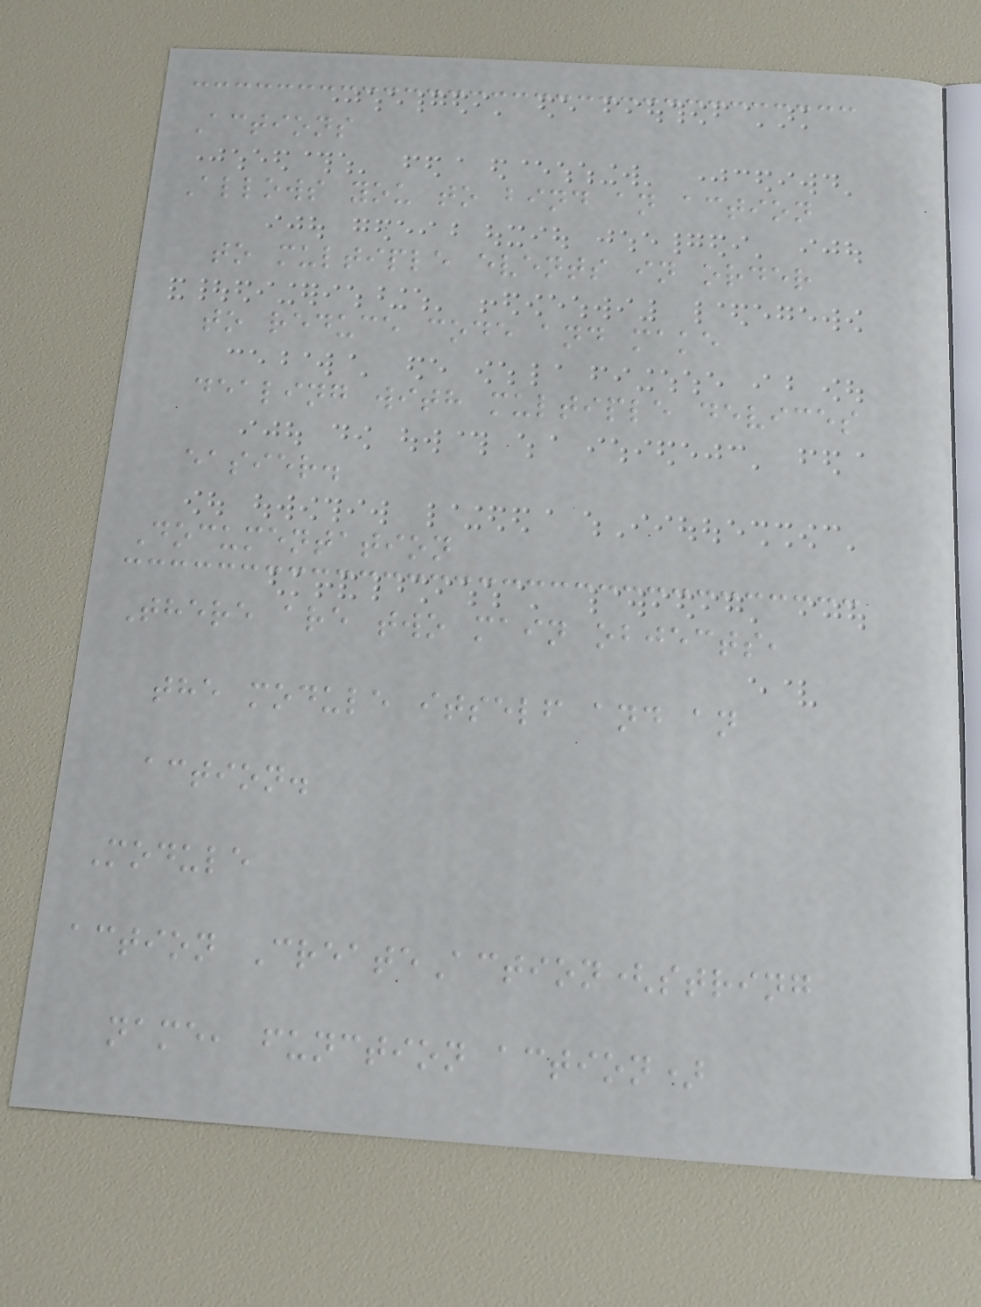Actions
Allows you to bind an action
to multiple events in order
to reduce code and make
dealing with multiple devices
easier.
Documentation
There are two main objects,
the module itself and an
action.
Module
action CreateAction(string
name, function action)
